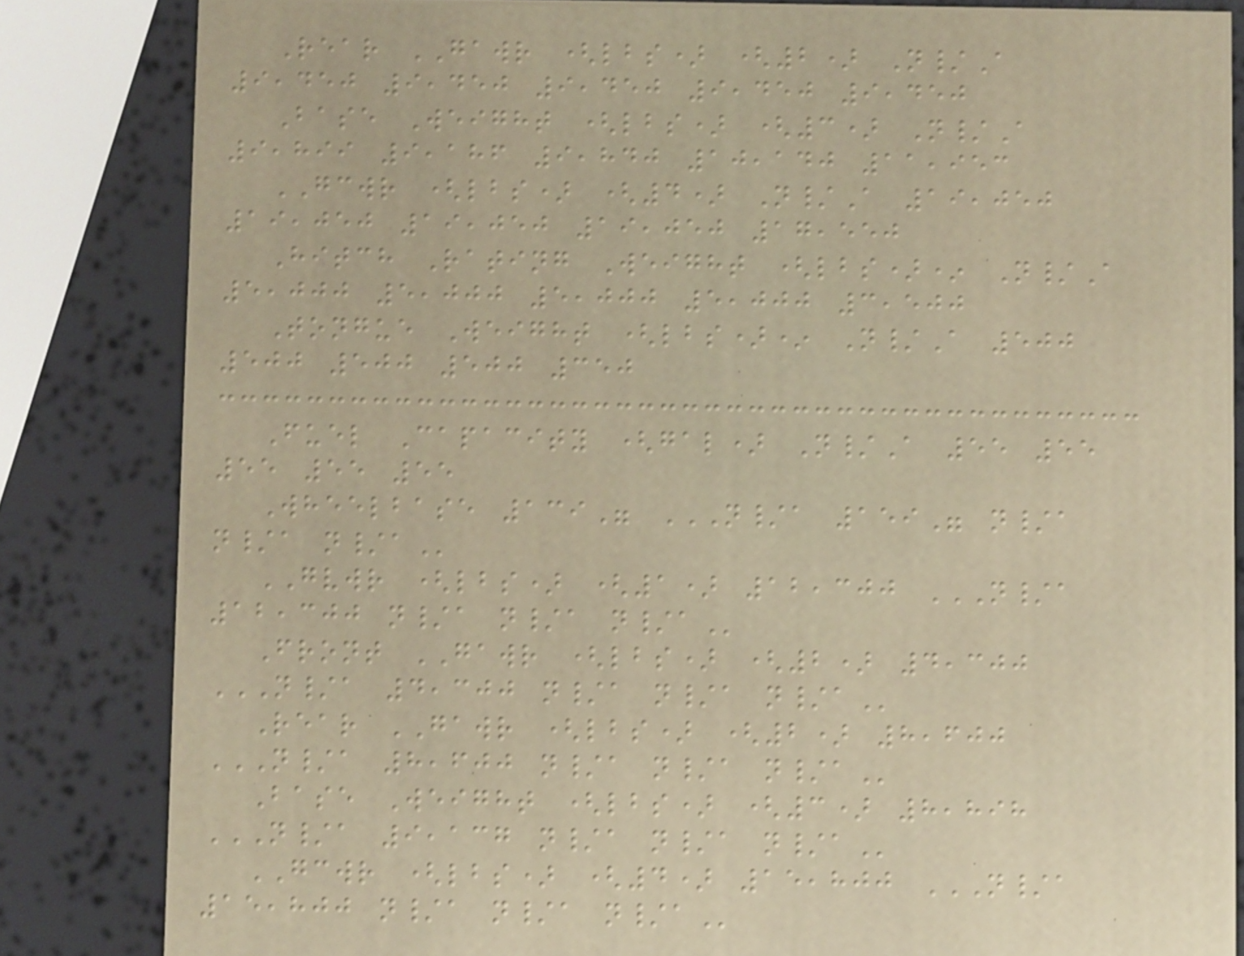Rear GAWR (lbs) (2) N/A
9,450 9,450 9,450 9,450 9,450
Base Weight (lbs) (3) N/A
9,899 9,186 9,840 10,140 11,953
GCWR (lbs) (4) N/A 19,050
19,050 19,050 19,050 17,550
Hitch Rating Weight (lbs)* N/A
5,000 5,000 5,000 5,000 3,500
Tongue Weight (lbs)* N/A 500
500 500 500 350
Fuel Capacity (gal) N/A 55 55
55 55 55
Wheelbase 139" N/A 159" N/A
N/A N/A
GVWR (lbs) (1) 12,300 N/A
12,300 N/A N/A N/A
Front GAWR (lbs) (2) 4,300
N/A 4,300 N/A N/A N/A
Rear GAWR (lbs) (2) 8,600
N/A 8,600 N/A N/A N/A
Base Weight (lbs) (3) 8,898
N/A 9,137 N/A N/A N/A
GCWR (lbs) (4) 15,800 N/A
15,800 N/A N/A N/A
